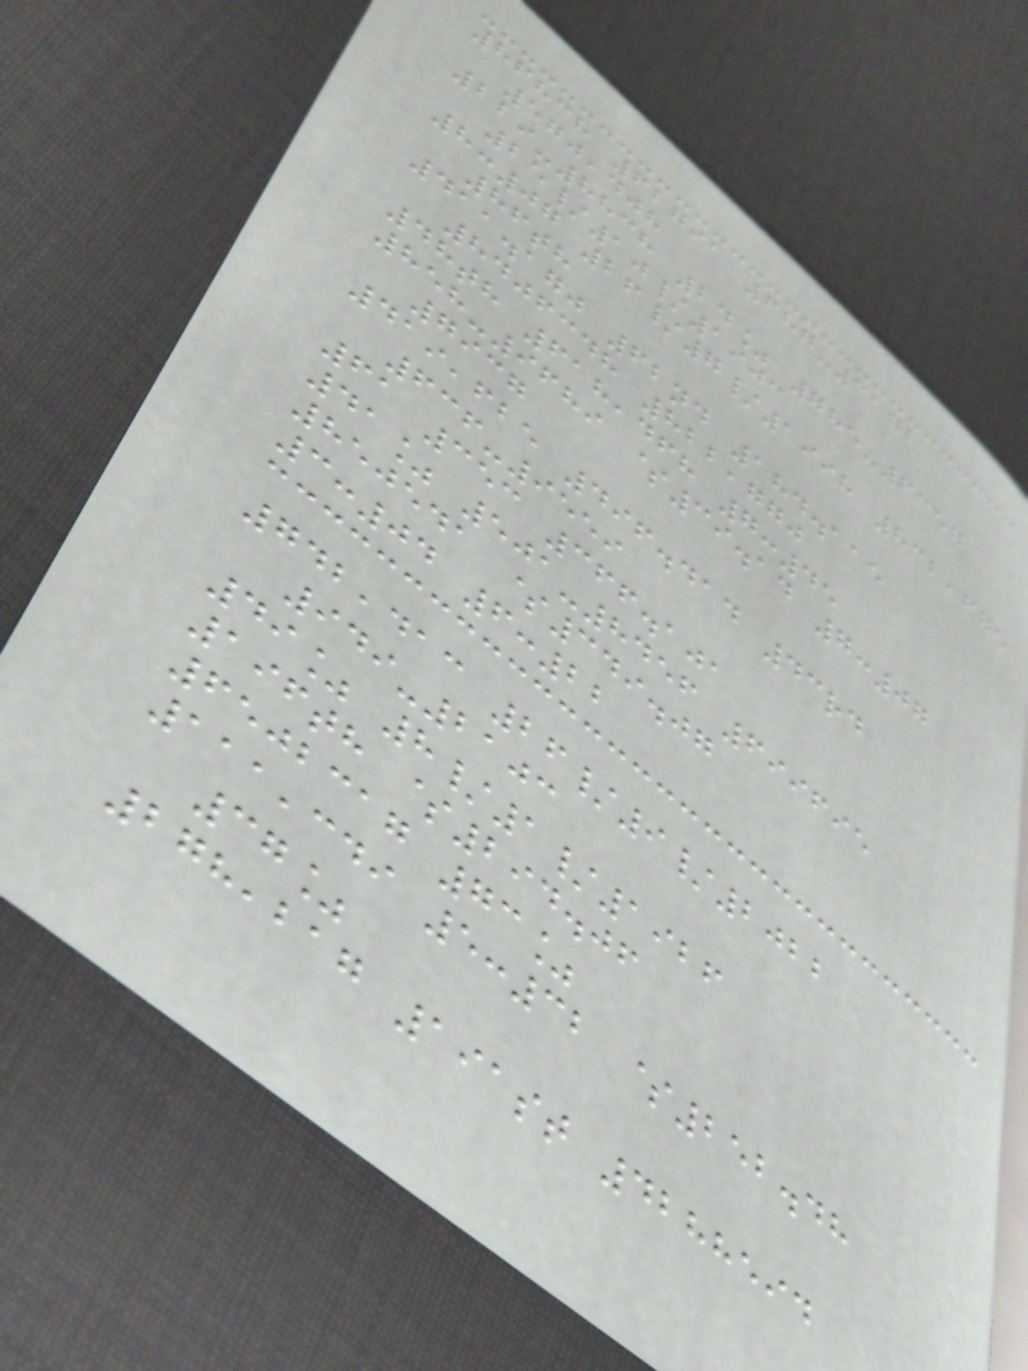86838 62791 687-3172
570,408
229-8838 24% 785-6357
25/10/1903
8:07 26/7/1998 832,675
86th
411.170 62nd 184.115
8406348 822,770
48th 618,468 7:45
858-9689 $39.14 7:07
7937
419,625 496.414 43rd
636-9559
61 353 366.101
41% 501-8456 699695
850541 $349.07
3:04 6:22
742,413 26/9/2022
949-2103
49% 8/1/1926
196th $294.06
6502317 73%
111,349 5:32 $252.48
37%
278,217 191st 4288594
